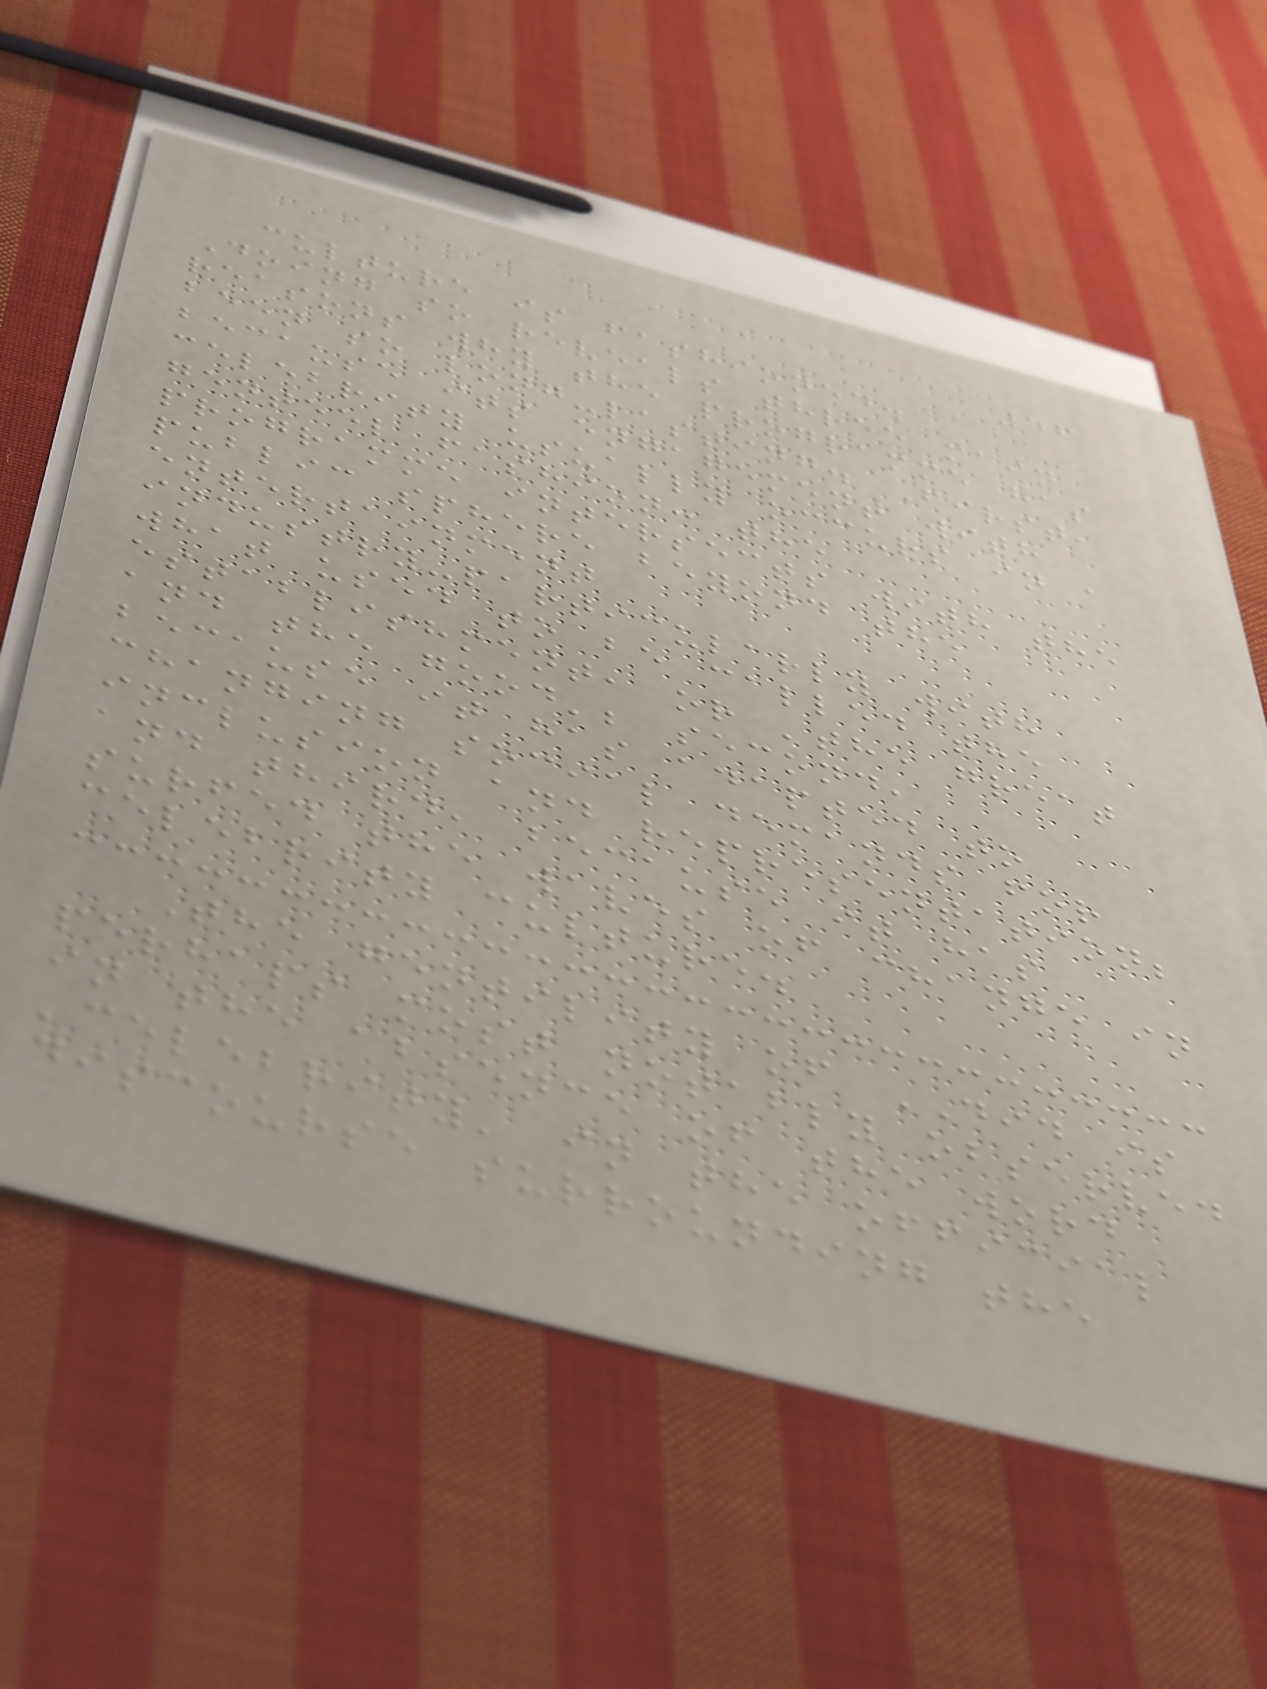56
culture is fashioned.
Doing so reveals three main
reasons why the programme has
been so long-lasting. First,
because its engagement with
celebrity usually occurs in a
genteel fashion: the
programme intersects with the
public sphere beyond the
entertainment
industry-particularly with
what used to be called the
establishment, or 'the great
and the good'; second,
because it has adapted to
changing social demands for
inclusion and representation;
and third, because it has
surfed the waves of change in
celebrity culture.
The gentility of DID is
perhaps most notably observed
in the absence of the word
'celebrity' in the official
discourse surrounding the
